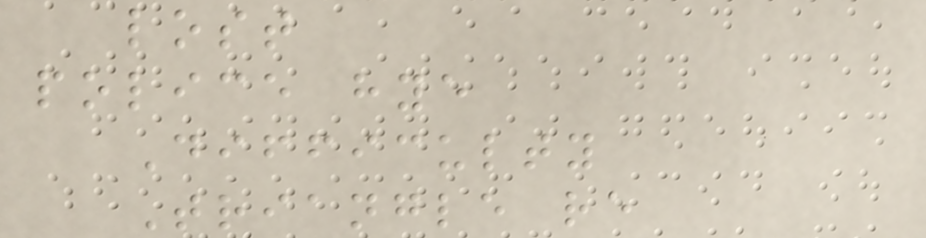lost
police hye
Difficulty
Triangle re
